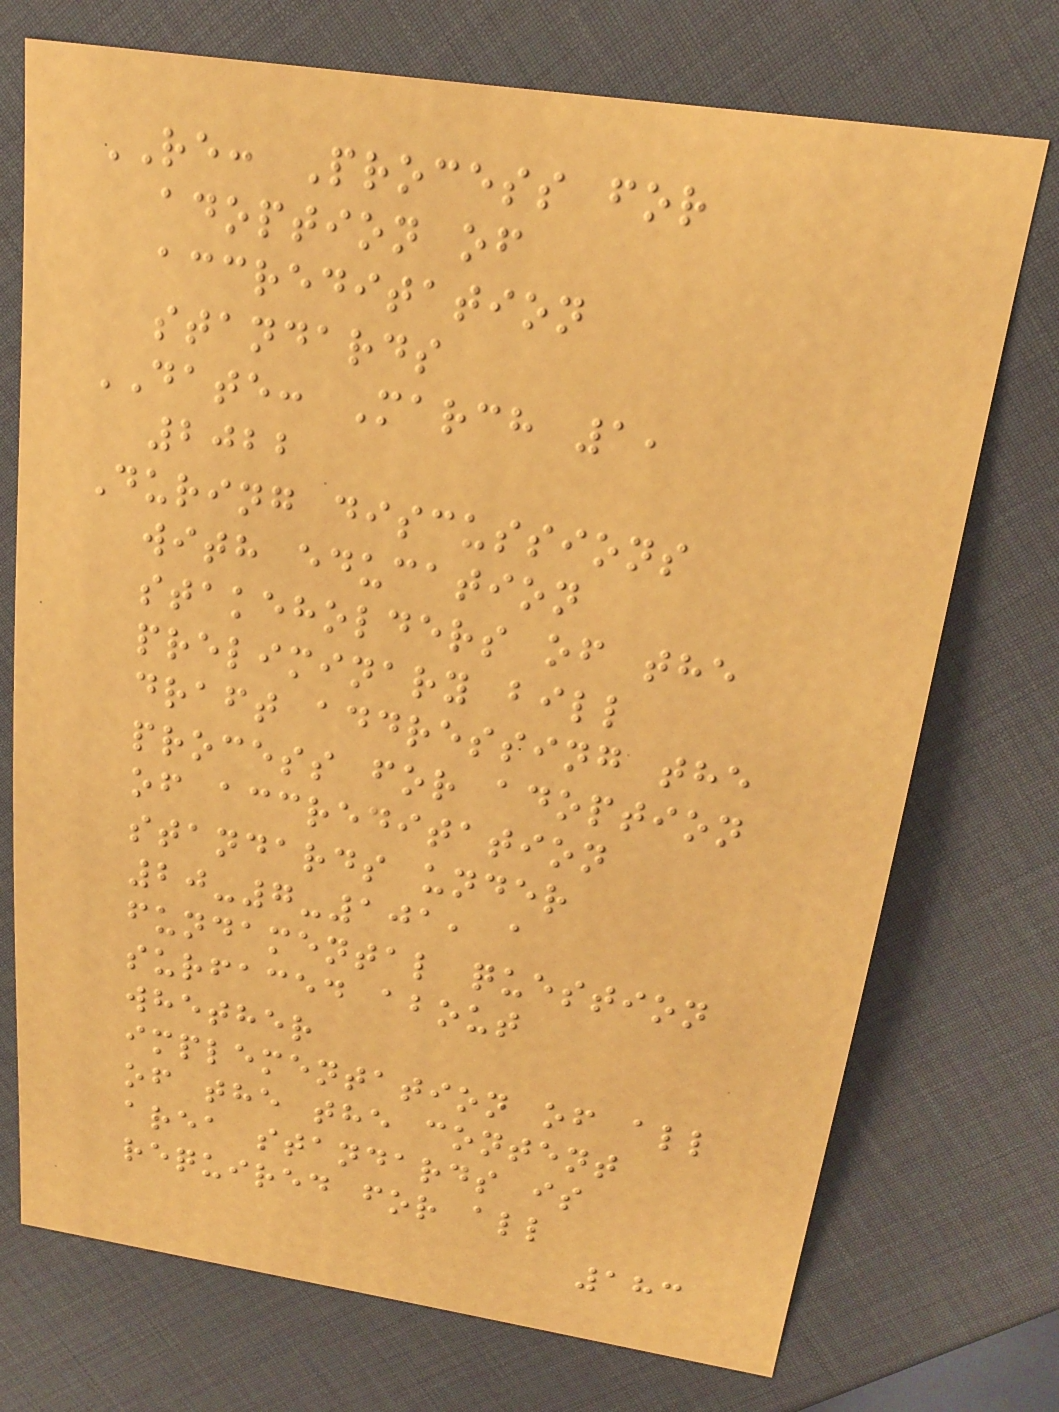RE: Process for
adoption of
accreditation
standards
DATE: March 1,
2022
During discussions
with education
stakeholders of the
preliminary bill
draft addressing the
process for adoption
of accreditation
standards under
20-7-101, a
fundamental question
surfaced about
whether
implementation of all
of the the content
area standards is
required for all
183
